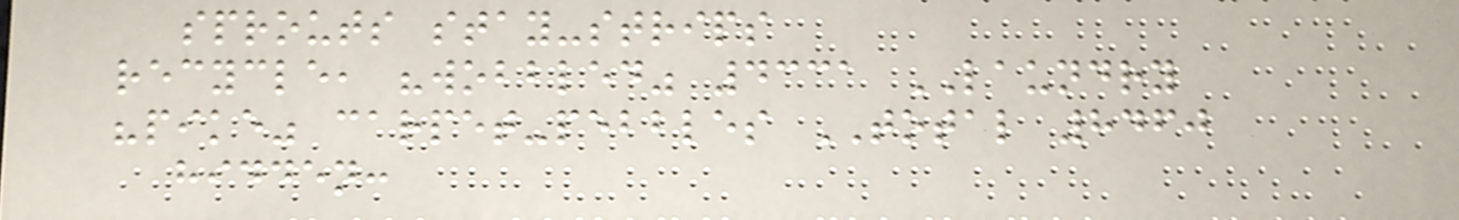sprouts stay-strips
recycle, "wobbled" 4331 LAUNDRY
"pike" carpet-pebbles TOTAL 8460
hidden:
